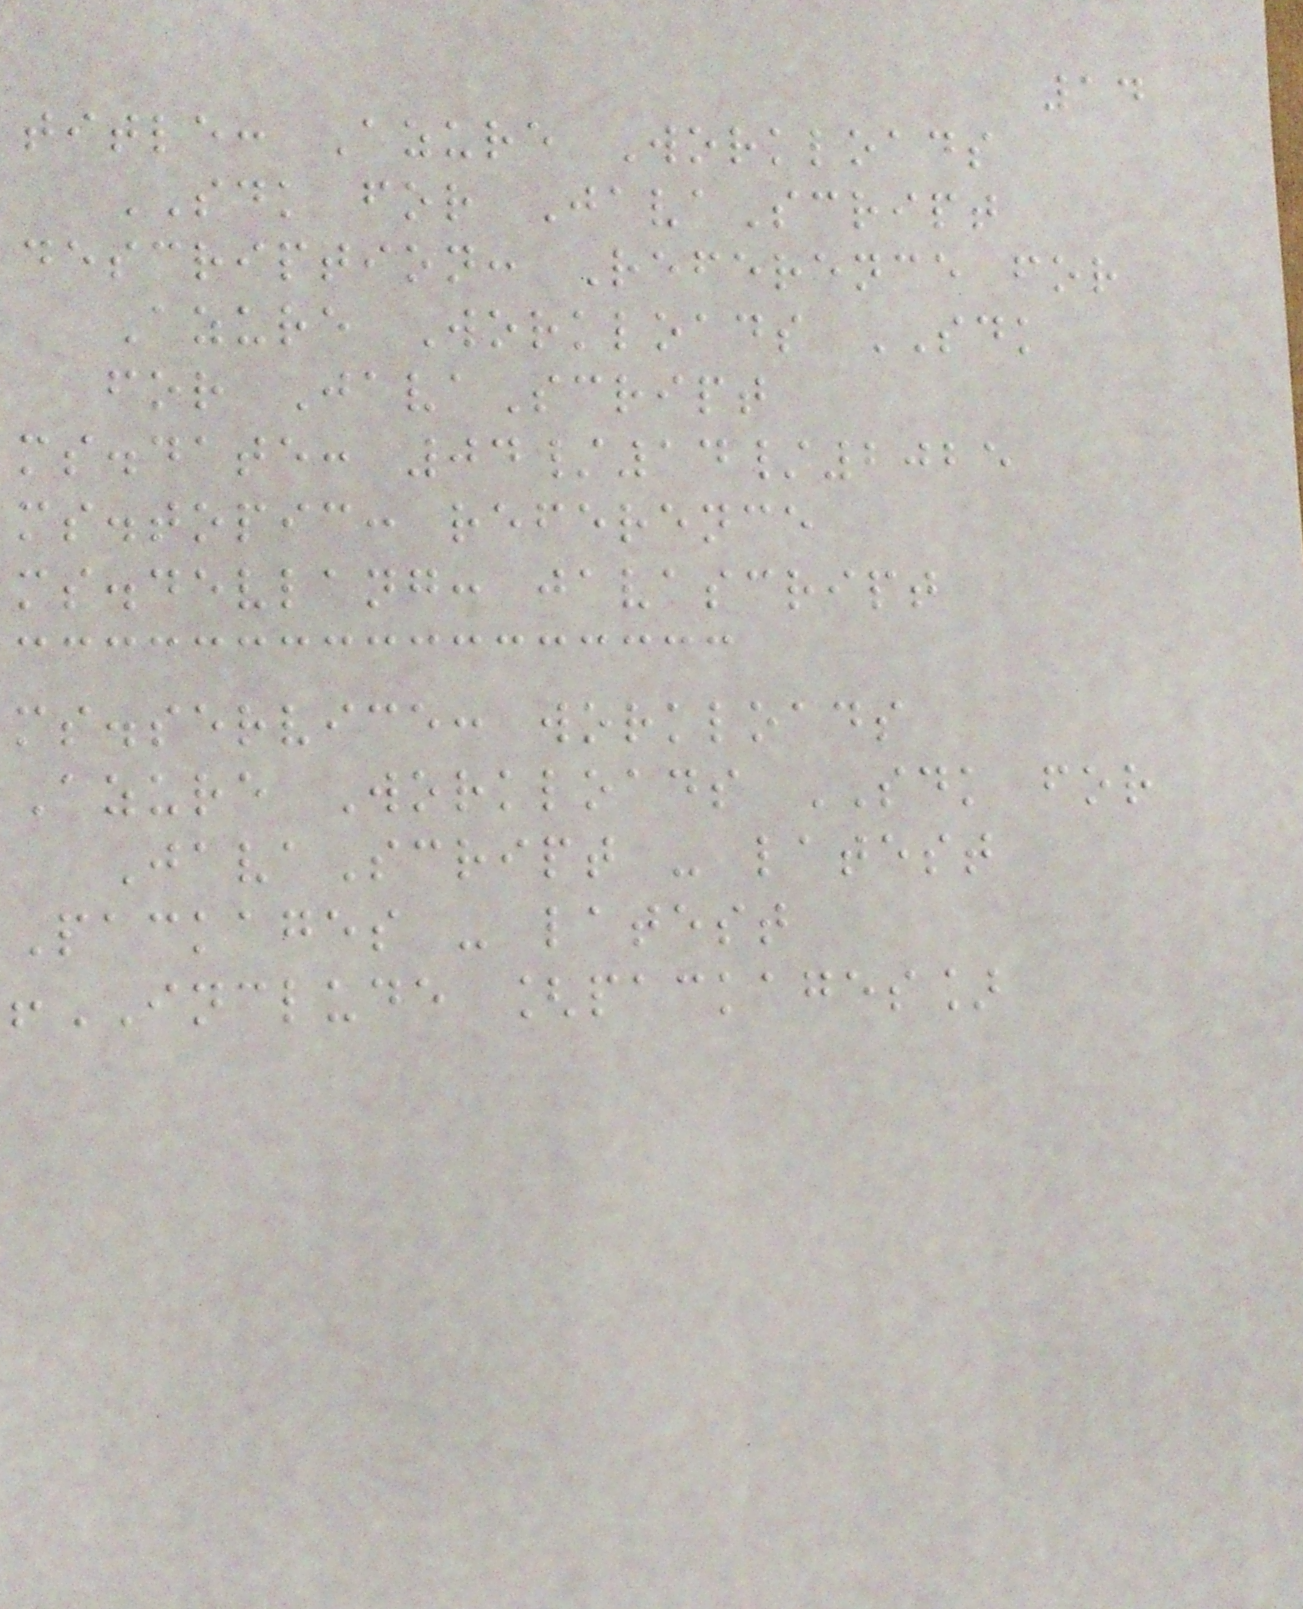14
title: Azure Workloads
SDK for JavaScript
description: Reference for
Azure Workloads SDK
for JavaScript
ms.date: 04/14/2025
ms.topic: reference
ms.devlang: javascript
ms.service: workloads
Azure Workloads SDK for
JavaScript - latest
Packages - latest
!INCLUDE [packages]
